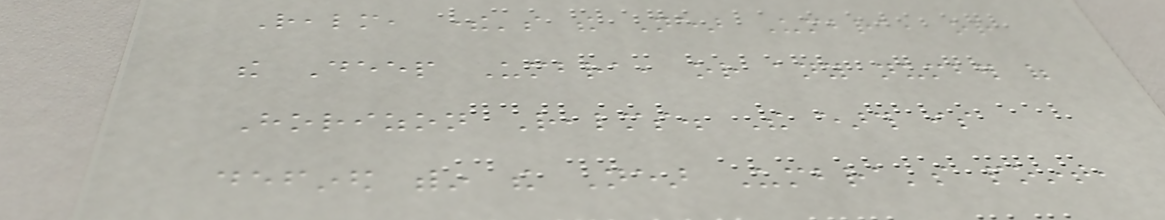Realm, there's the Near Umbra, or
the Deep Umbra, or any number of
Horizon Realms. The earth is
defined within the Near Umbra's point,
